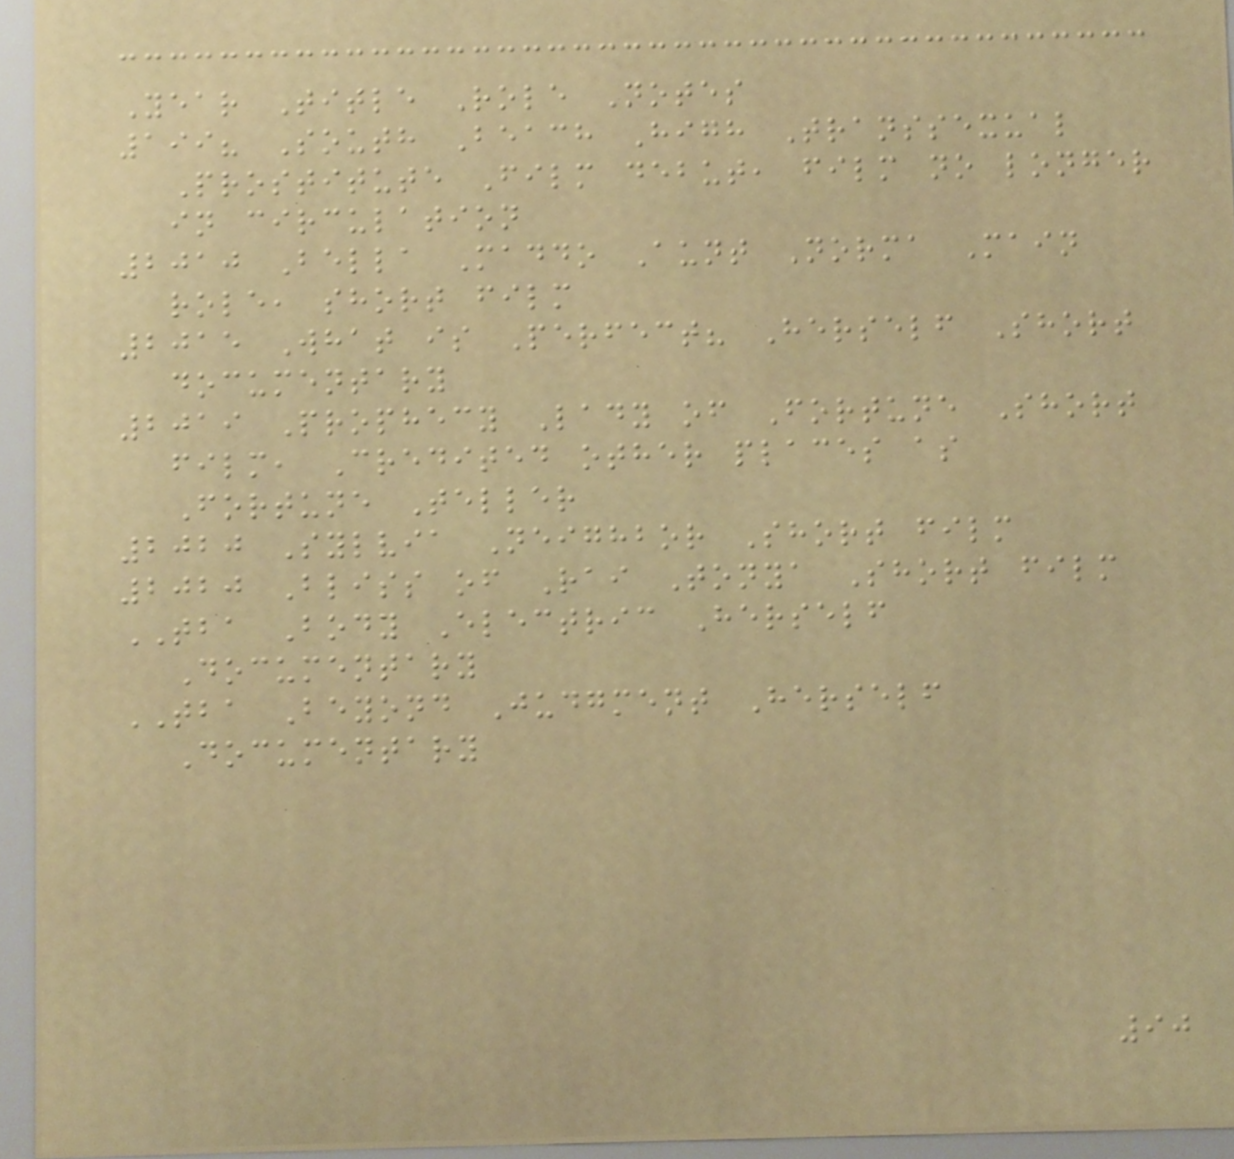Year Title Role Notes
199? South Beach High Transsexual
Prostitute Film debut, film no longer
in circulation
2010 Bella Maddo Aunt Norma Main
role, short film
2015 What is Perfect? Herself Short
documentary
2019 Prophecy Lady of Fortune Short
film, Credited other places as
Fortune Teller
2020 Sylvia Neighbor Short film
2020 Bliss of Rai Tonya Short film
TBA Body Electric Herself
Documentary
TBA Beyond Judgment Herself
Documentary
90
